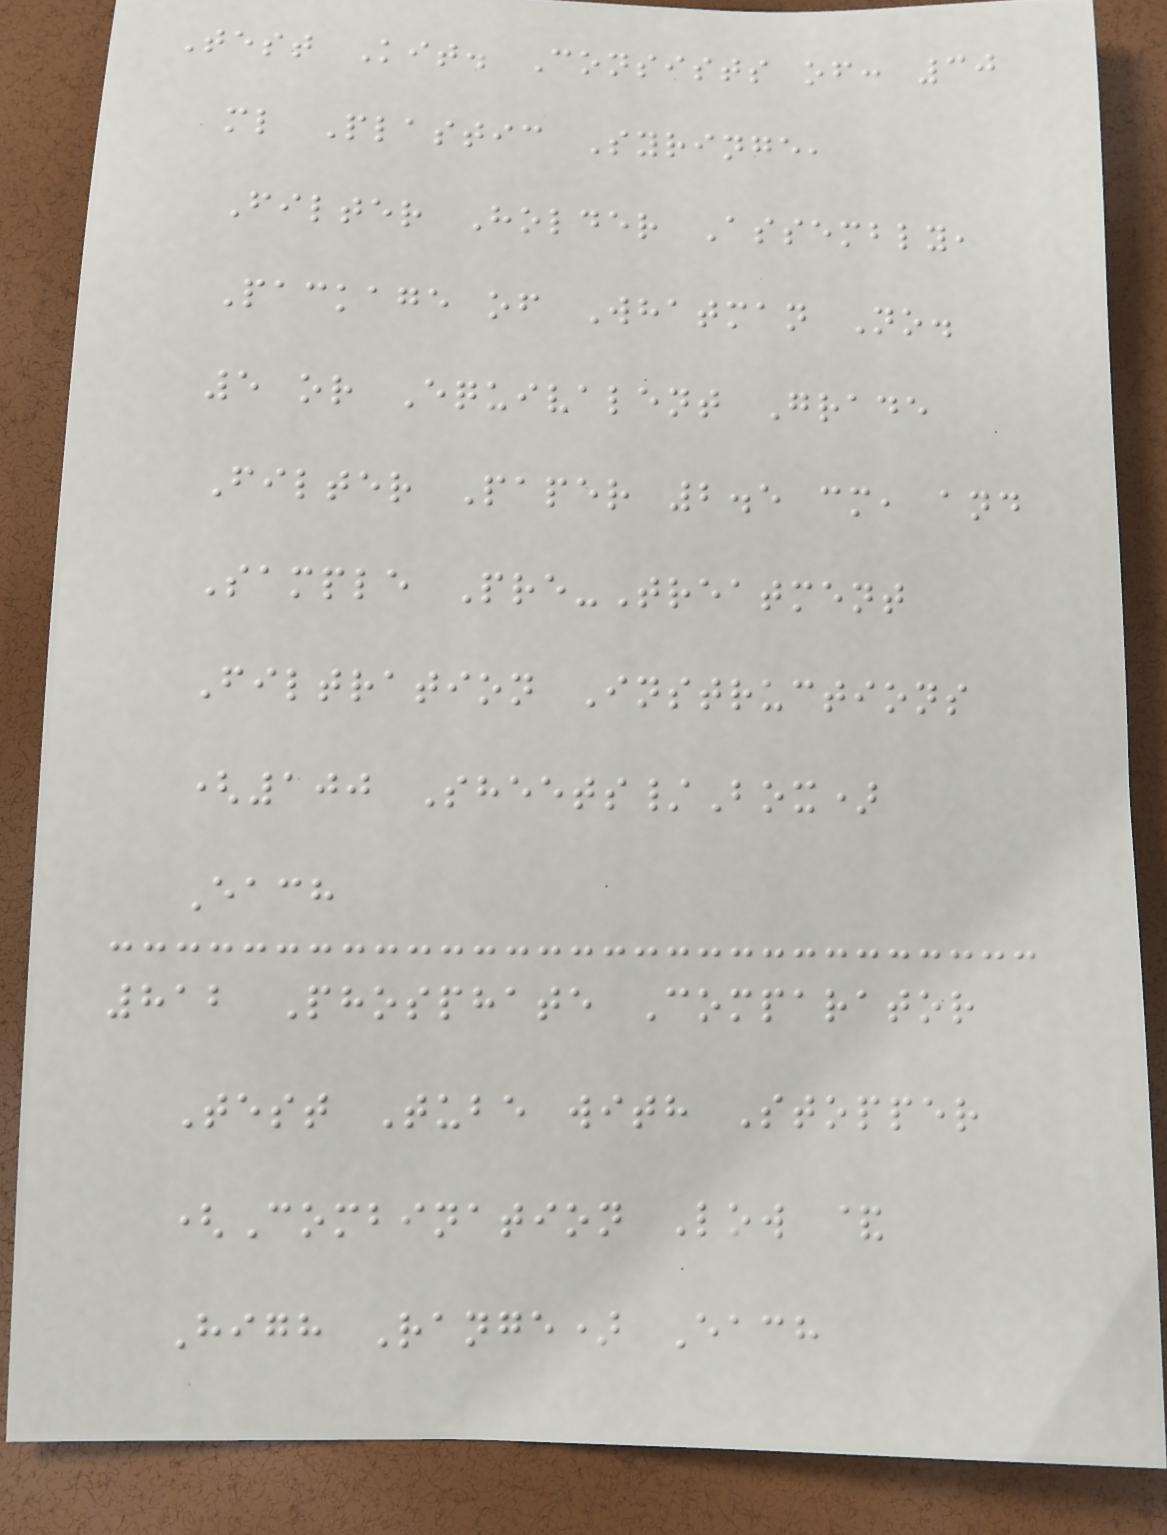Test Kit. Consists of: 30
ml Plastic Syringe,
Filter Holder Assembly,
Package of Whatman No.
5 or Equivalent Grade
Filter Paper 2.5 cm, and
Sample Pre-Treatment
Filtration Instructions
(100 Sheets/Box)
Each
812 Phosphate Comparator
Test Tube with Stopper
(Combination Low &
High Range) Each
